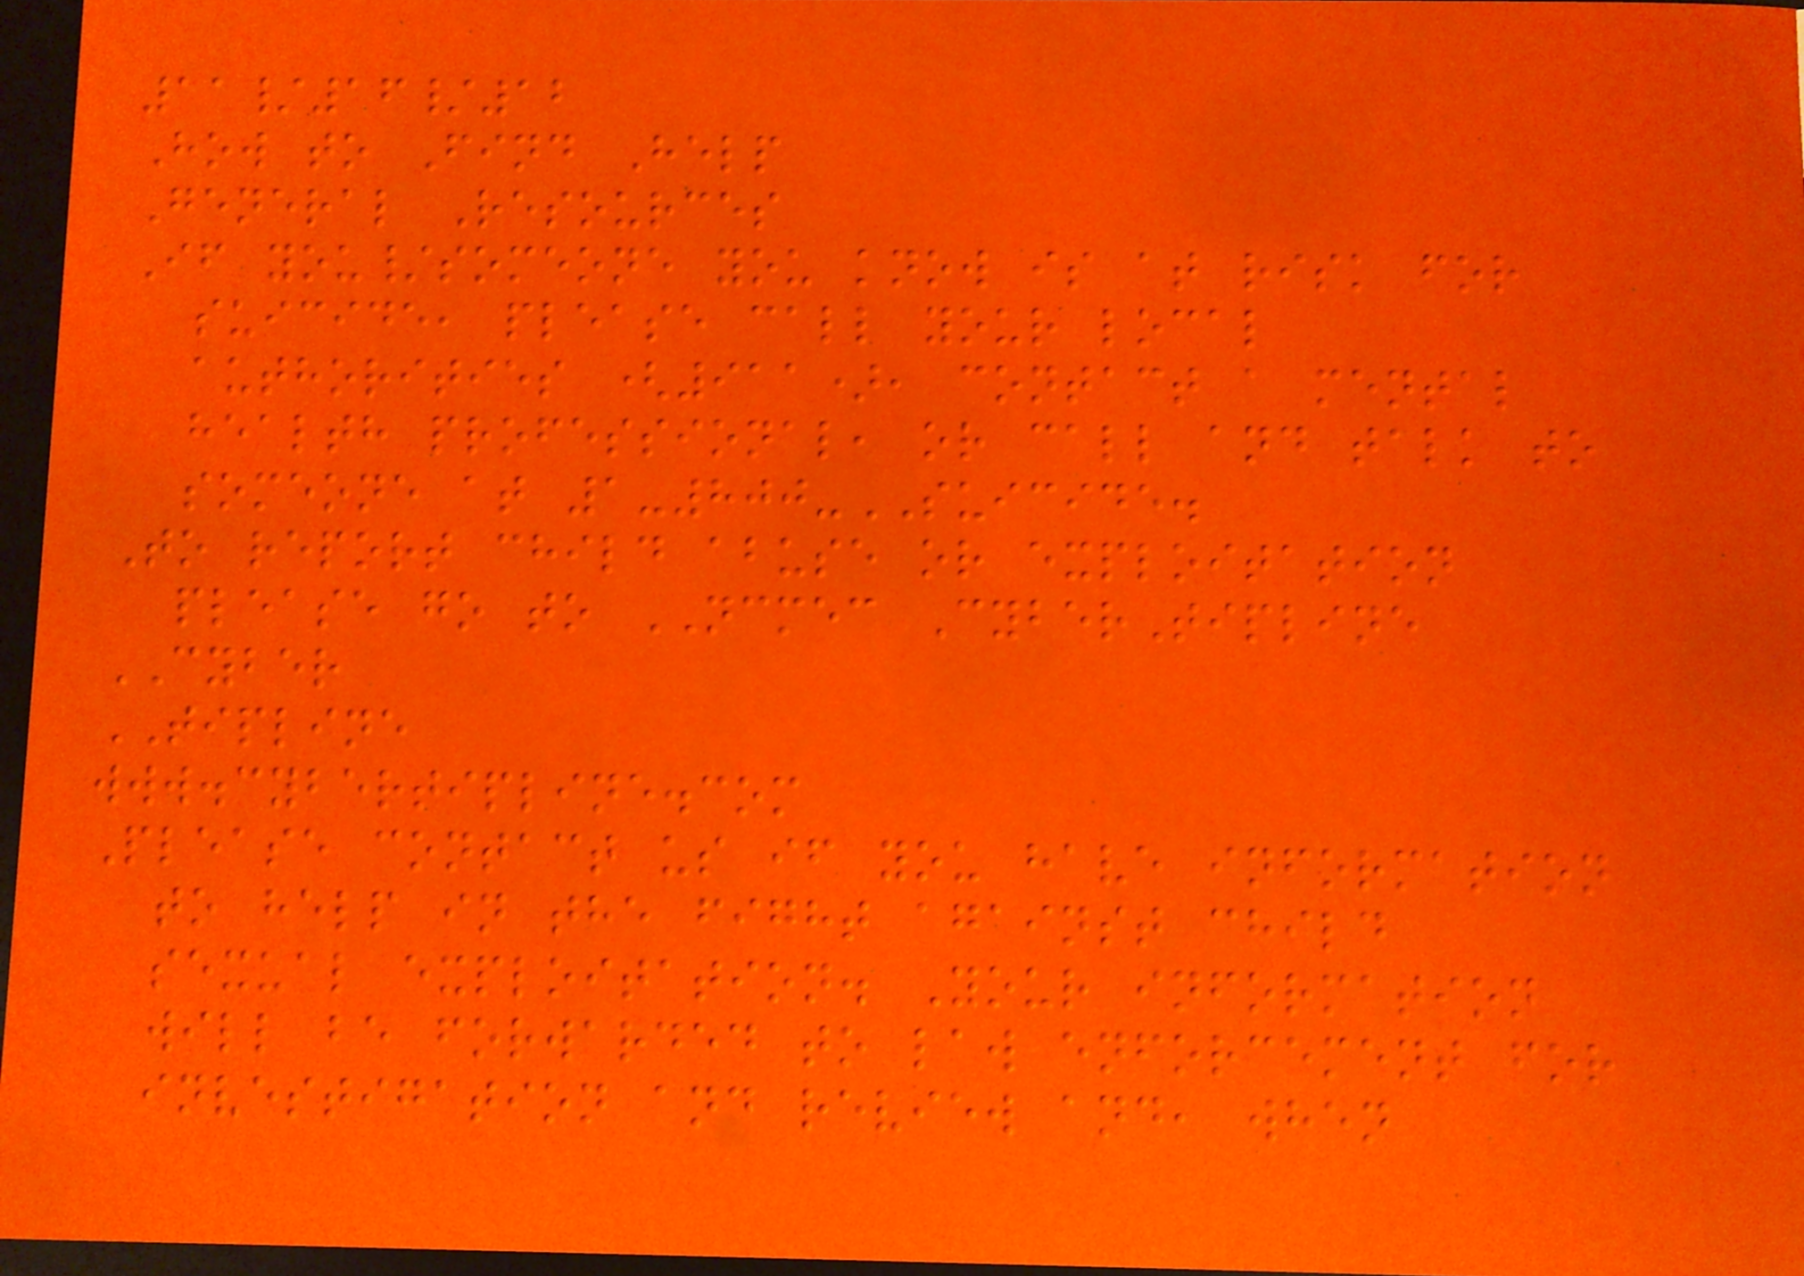11/16/12
How to Find Help
General Resources
If you/someone you know is at risk for
suicide, please call your local
authorities (911), contact a mental
health professional, or call and talk to
someone at 1-800-SUICIDE.
To report child abuse or exploitation
please go to NCMEC CyberTipline
CYBER
TIPLINE
www.cybertipline.com
Please contact us if you have information
to help in the fight against child
sexual exploitation. Your information
will be forwarded to law enforcement for
investigation and review and, when
